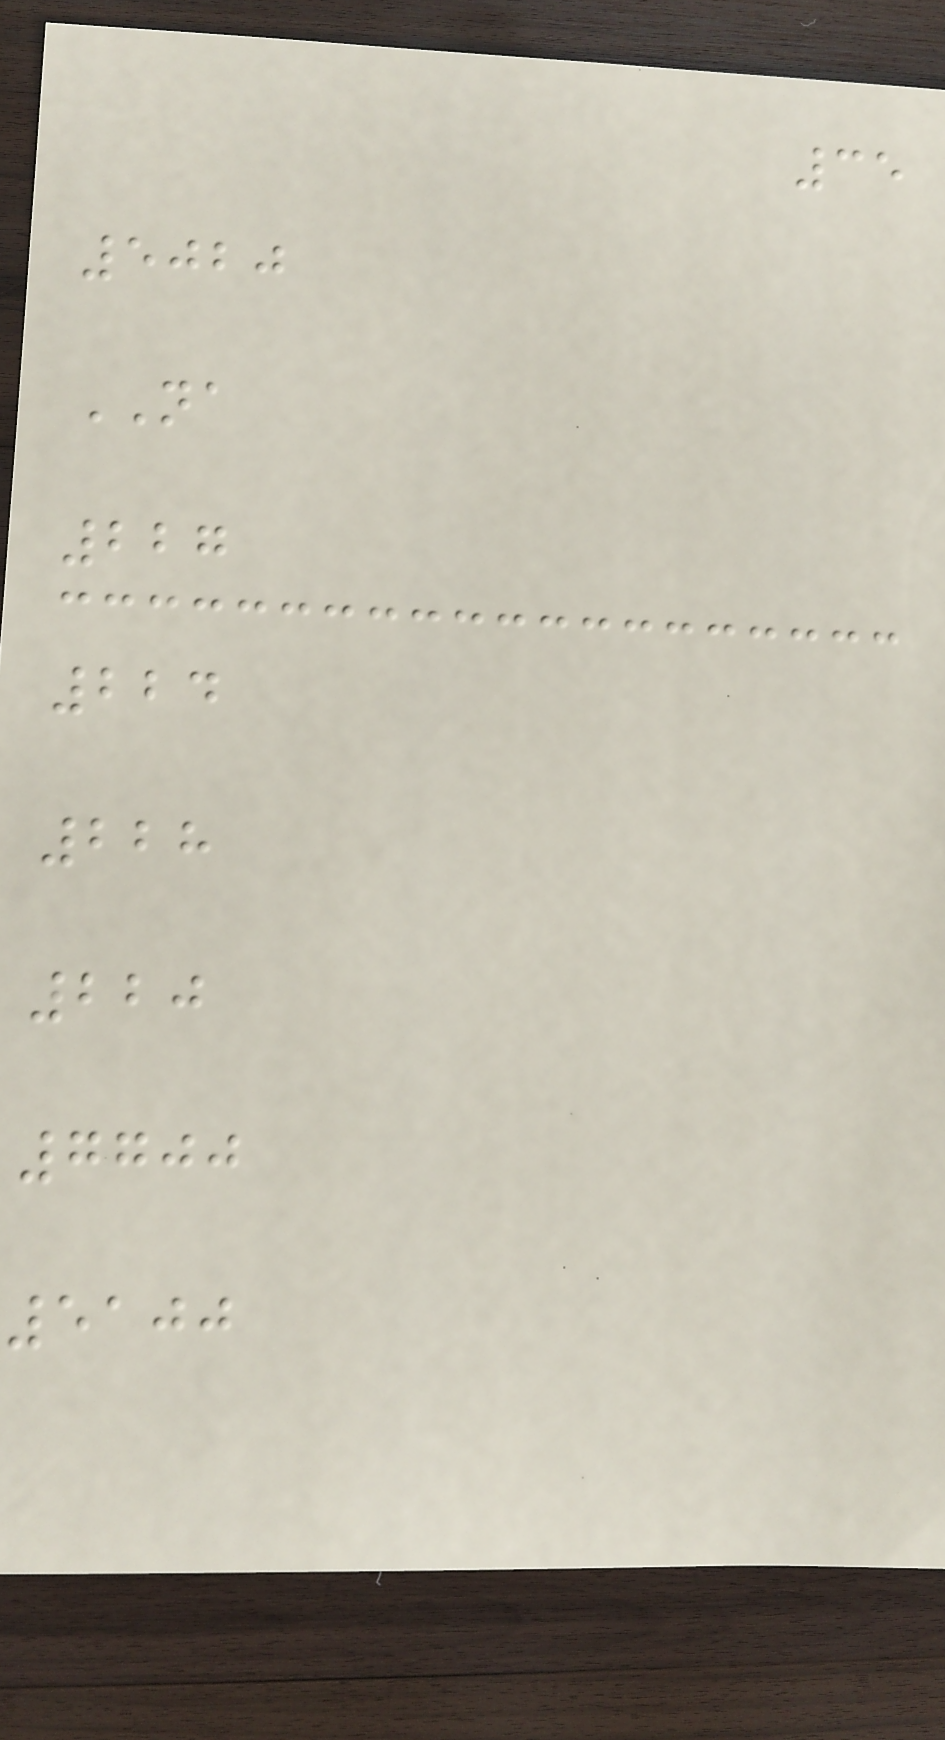35
5020
NA
227
224
228
220
7700
5100
